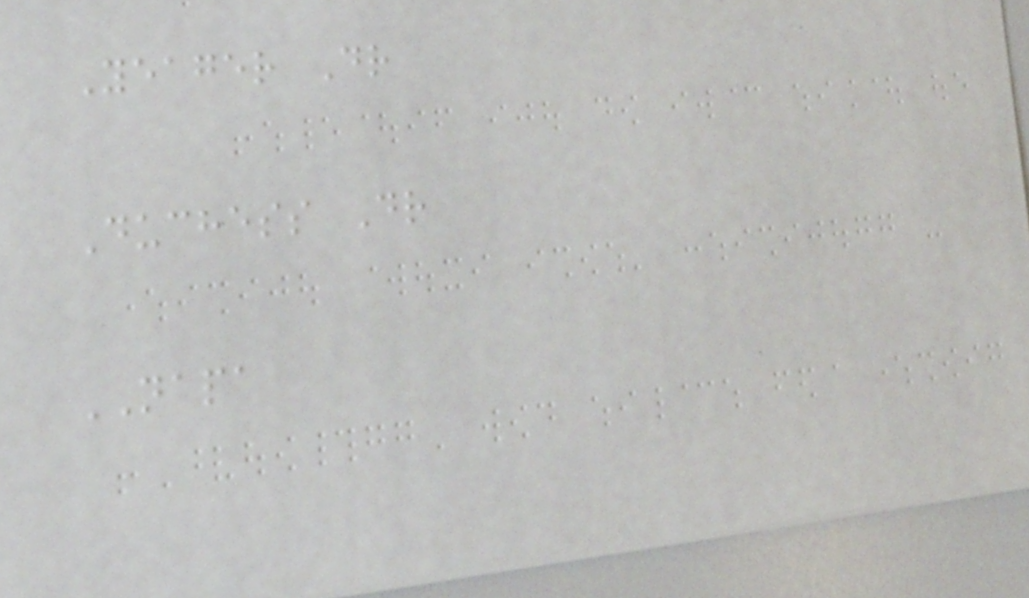Yeager Dr
Duchess Dr
NAPA
